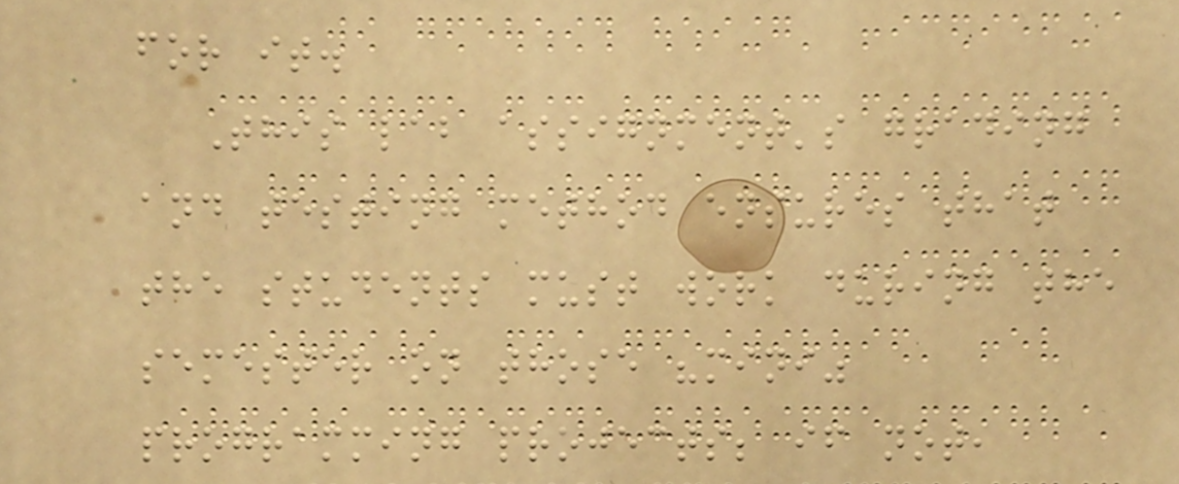for it.
This lab assignment's grading
and testing method ensures that
the students must work during the
semester on those "mini"
programming projects; if not,
